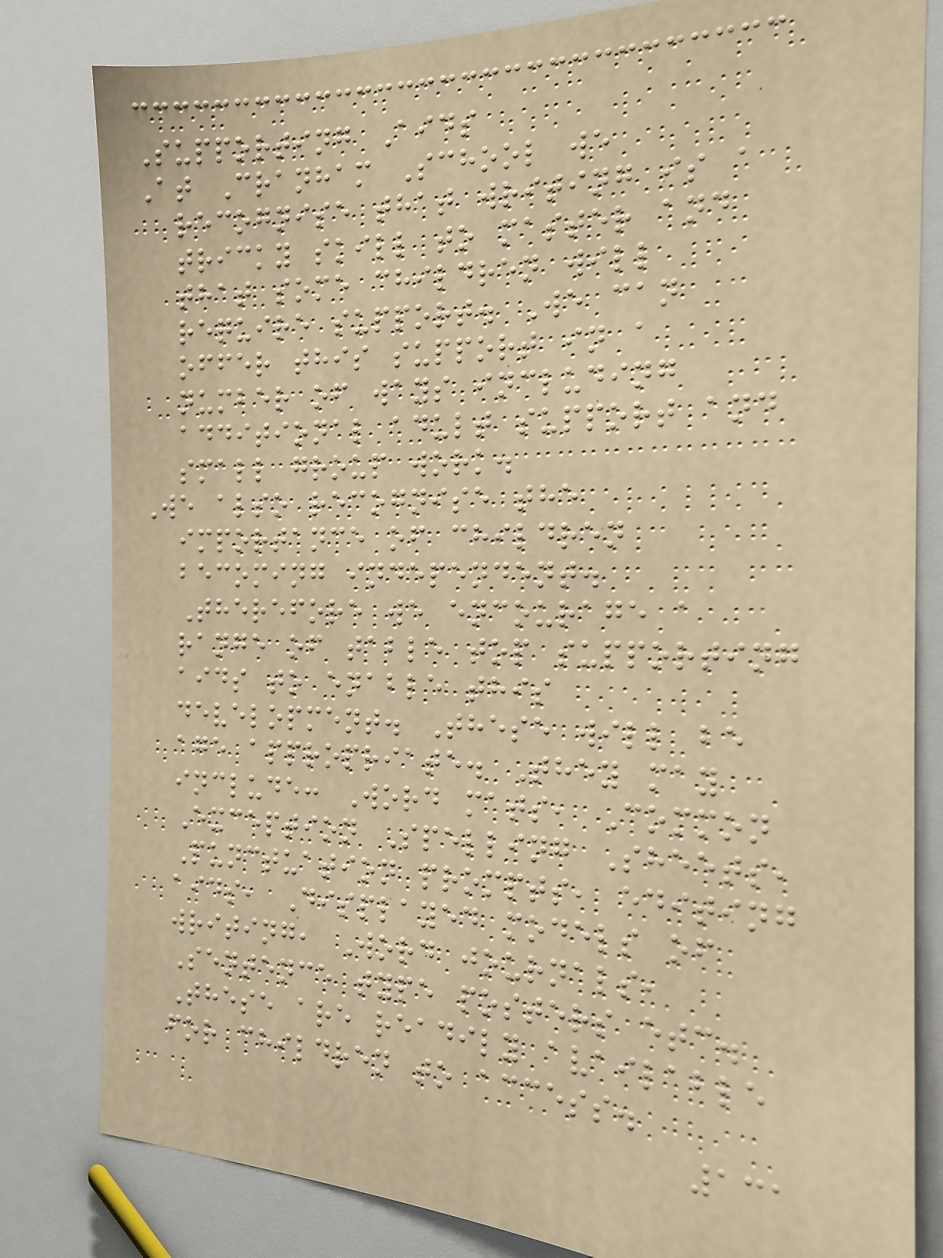Supporting Aids
At Cranham School we
recognise that writing is a
tricky skill to master and
that some children will
require support. We can
offer this support in a
number of ways including
additional adult support and
small group work.
We also recognise the
importance of children
becoming independent.
Therefore we encourage a
range of table top supporting
aids to enable this
development. These will be
age appropriate. They may
include: Word mats, Common
Exception Spelling Sheets,
Punctuation prompts, editing
aids, Displayed models of
writing, Word journals,
Sentence type posters etc.
These are readily available
for children to access.
131
